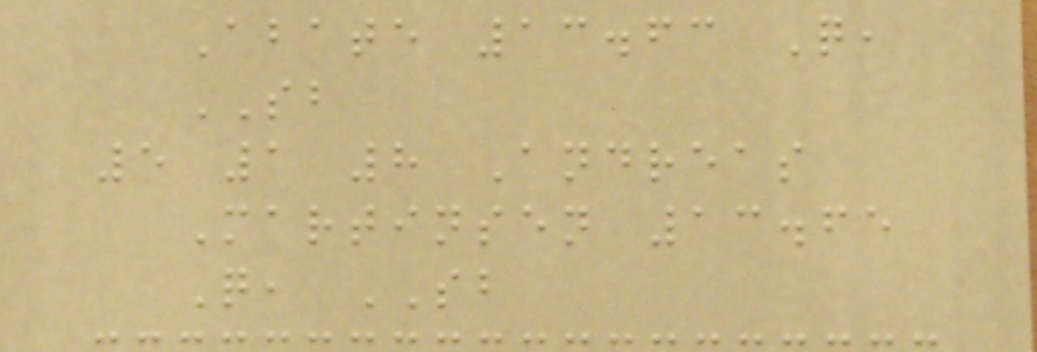Abate 13.63 Q,
SB
5 1 8 Andreas
Martinsen 13.65
Q, SB
